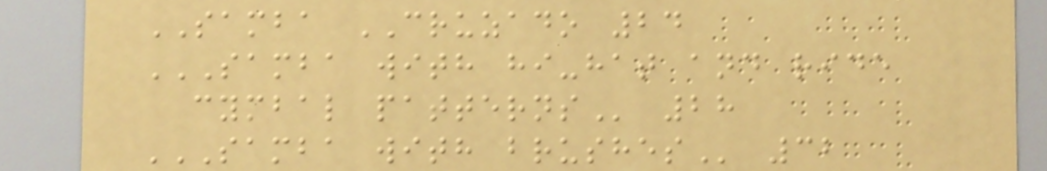SAMBA CRUZADO 24
SAMBA WITH HI-HAT AND RIDE
CYMBAL PATTERNS 28
SAMBA WITH BRUSHES 32
